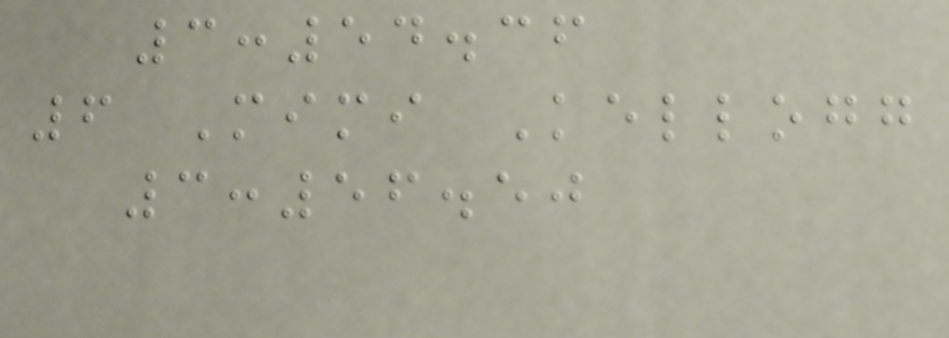3:54.36
6 Mimi Kellogg
3:56.50
